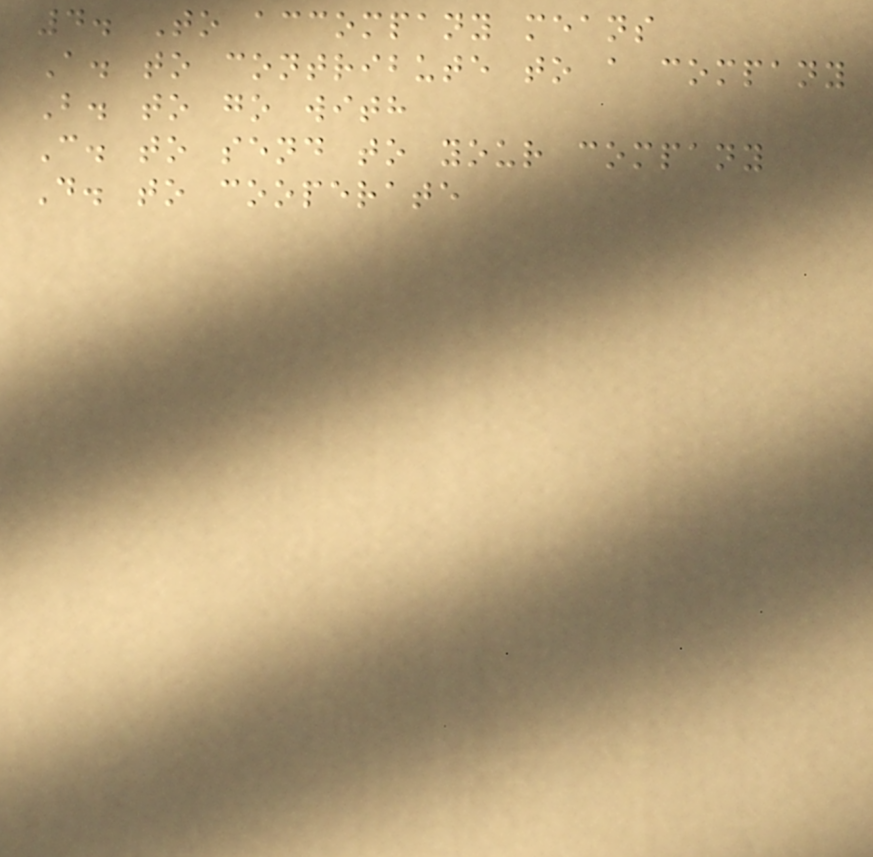4. To accompany means
A. to contribute to a company
B. to go with
C. to send to your company
D. to cooperate
